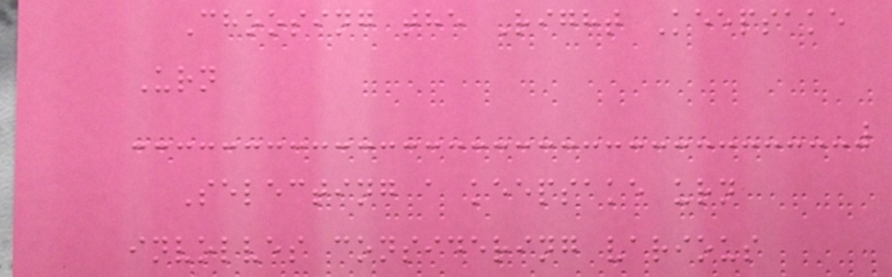Choosing the Right Keepsake
Urn
Selecting a keepsake urn
involves considering various
